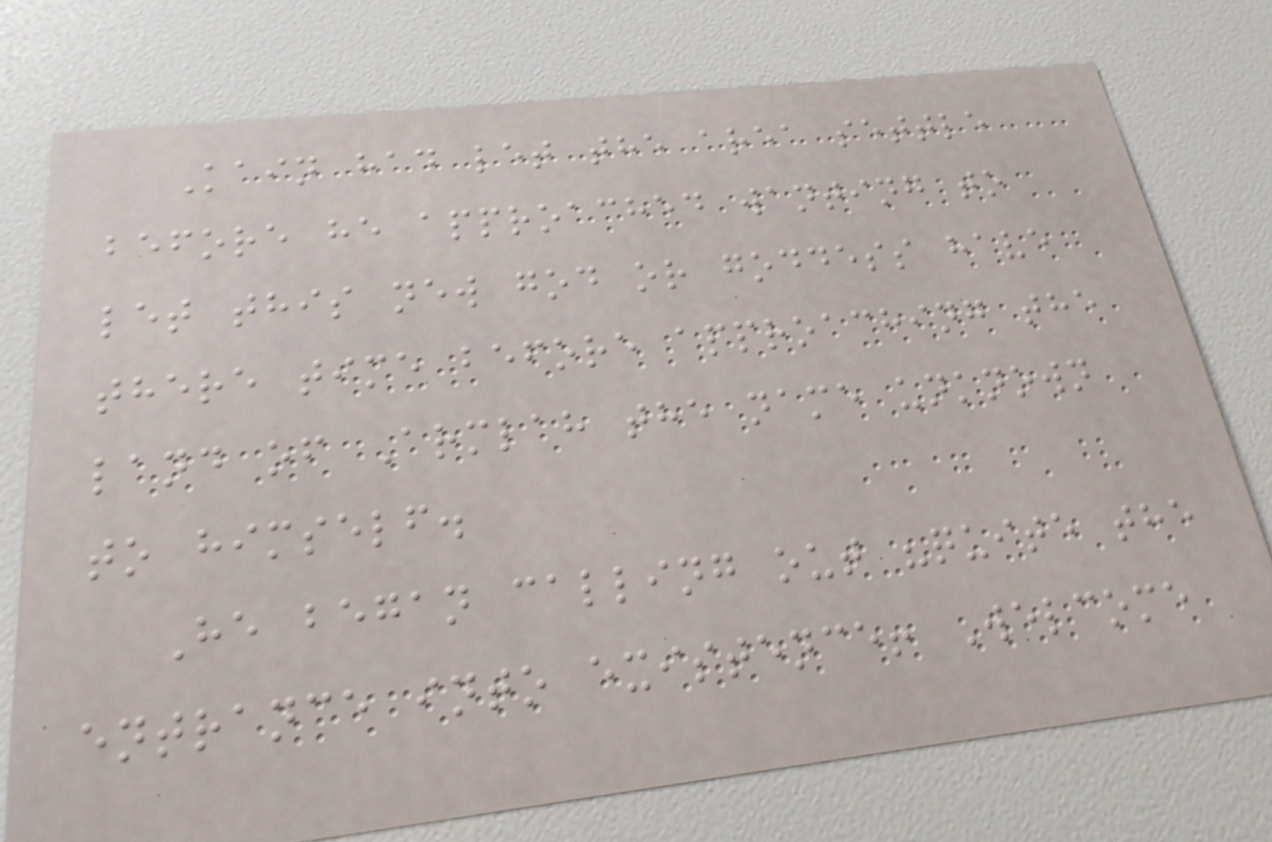Kain had let the area settle
before he approached wanting to
let this new god or goddess have
there time before approaching the
land of Armlah the name unknown
to himself.
He began calling out "quite the
entrance into existence! Welcome
